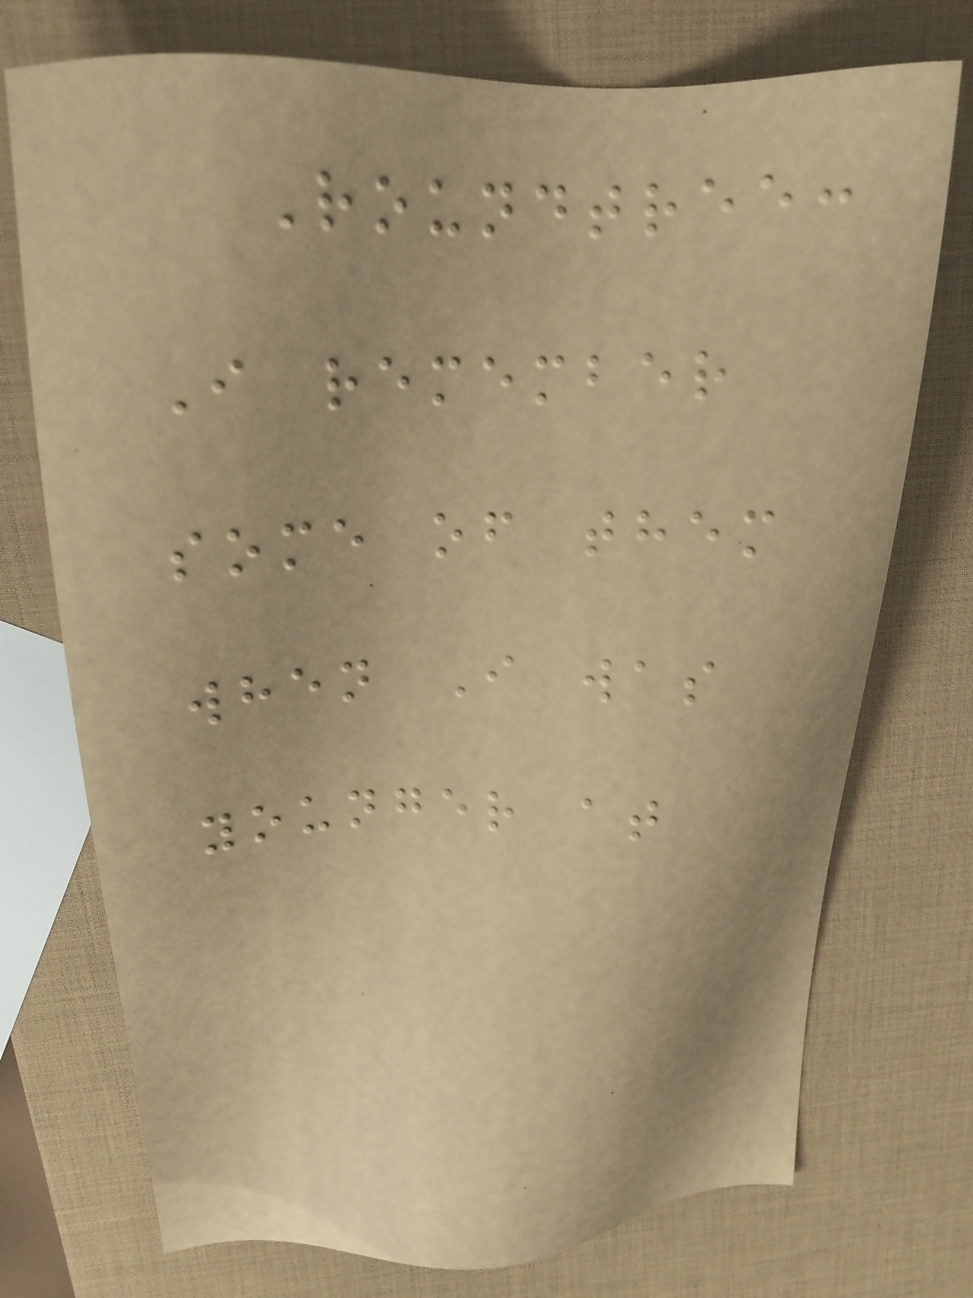Roundtree:
I remember
some of them
when I was
younger at
